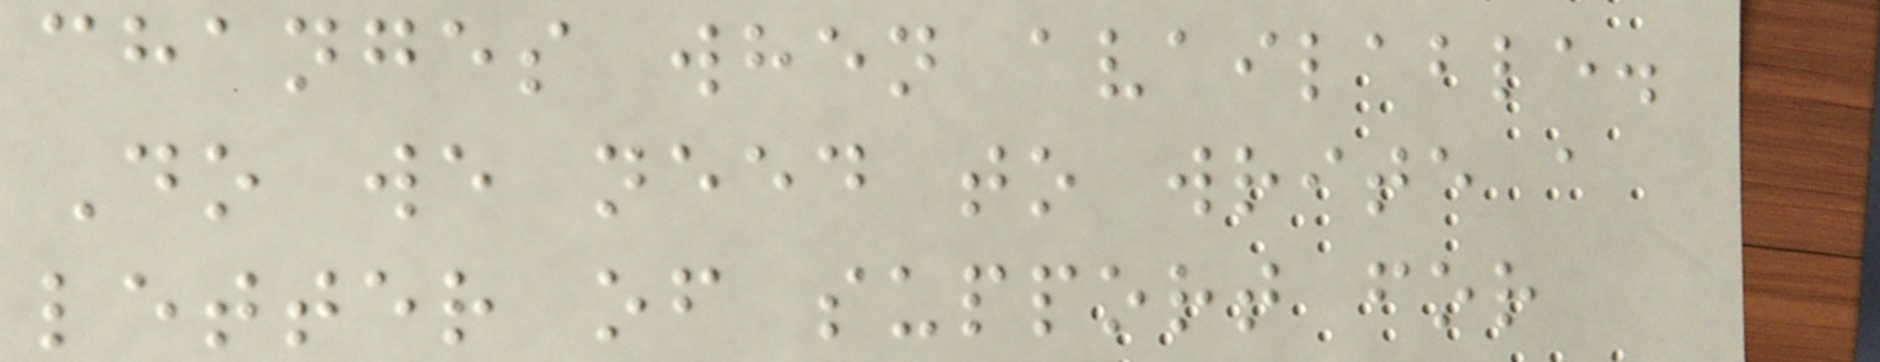changes when available.
Do we need to write a
letter of support for
